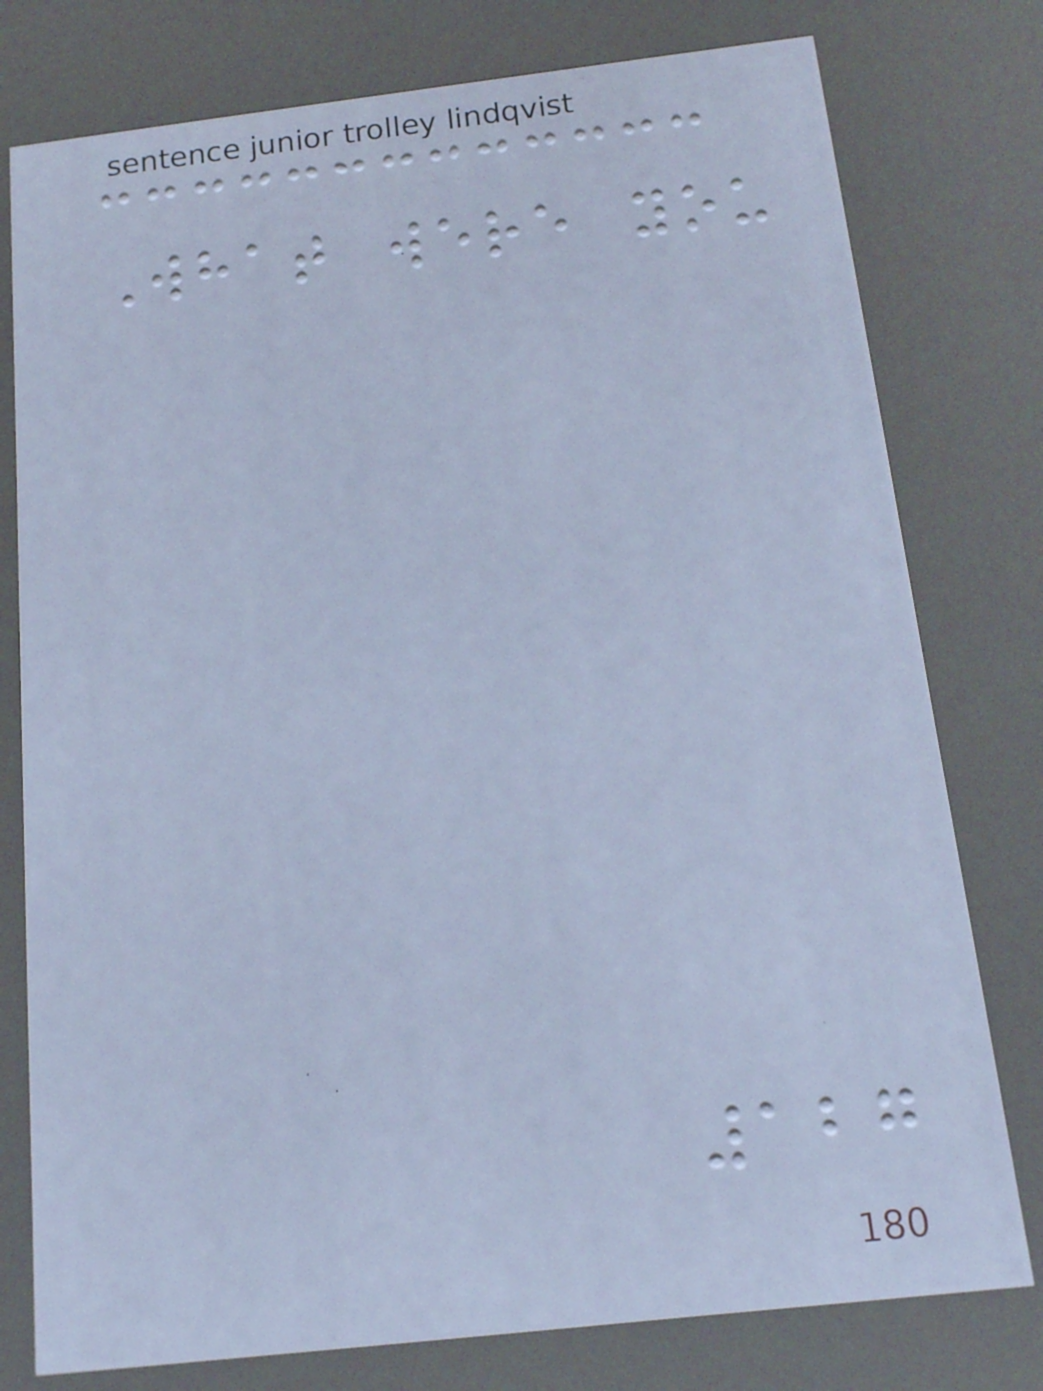What were you
127
